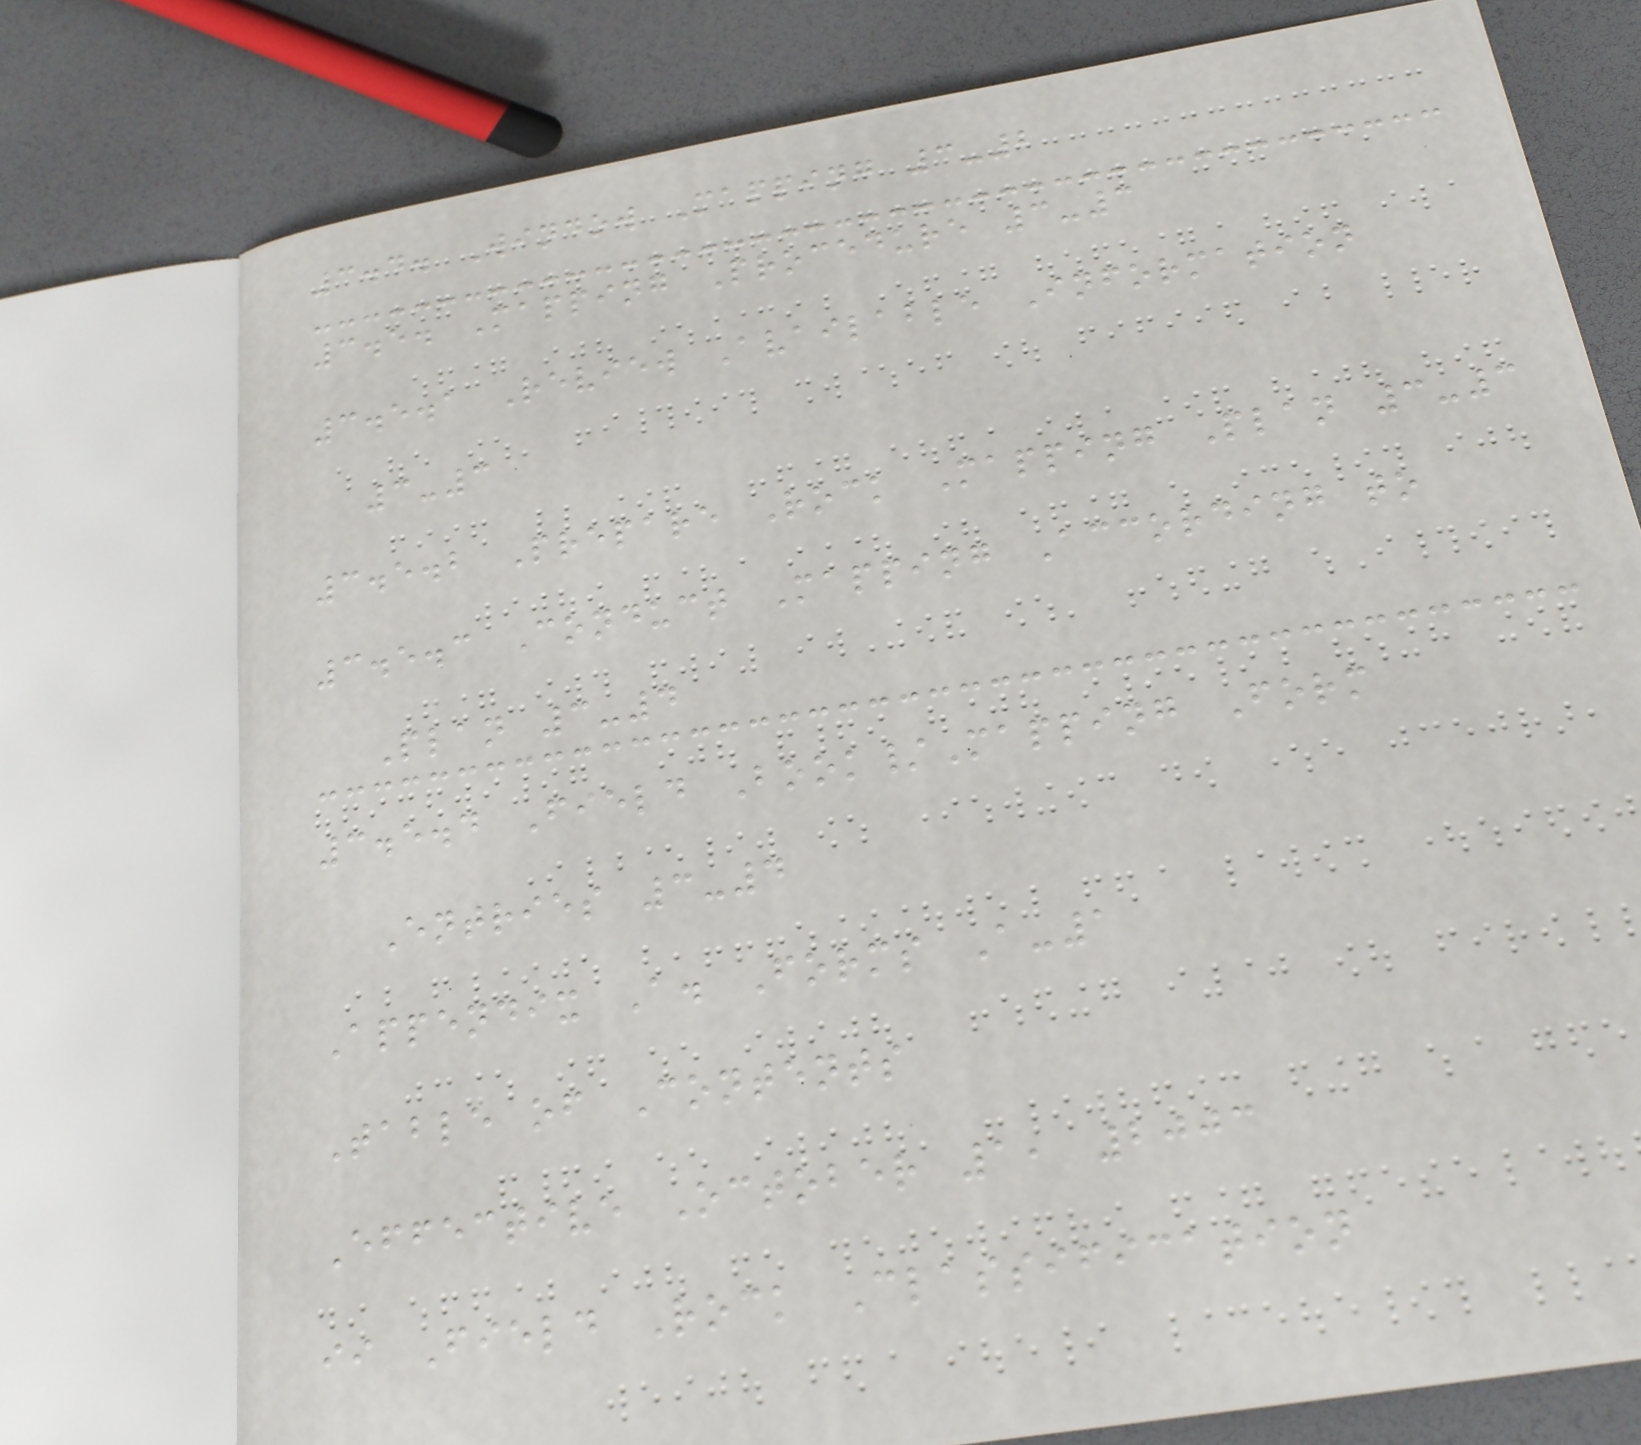3.4. Window Mapping 3-2
3.5. Mapping Procedure 3-3
3.5.1 Review Available Information
3-3
3.5.2 Prepare Rock Mapping Plan 3-3
3.5.3 Conduct Mapping According to
Plan 3-4
3.5.4 Field Book/Mapping Form
Entries 3-4
Appendix A. Forms A-1
Table of Contents
Effective October 1, 2003
ii Field Rock Classification
